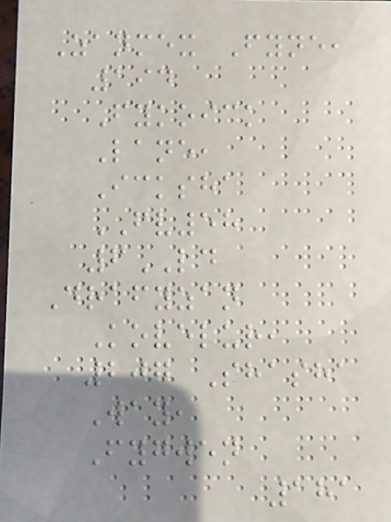Zanmex Fyne,
194
Fykoick
Lane,
Icksha
FV58
6LD
Drafyzan
Kovelur,
207 Shasha
Way,
Fygwen
181
